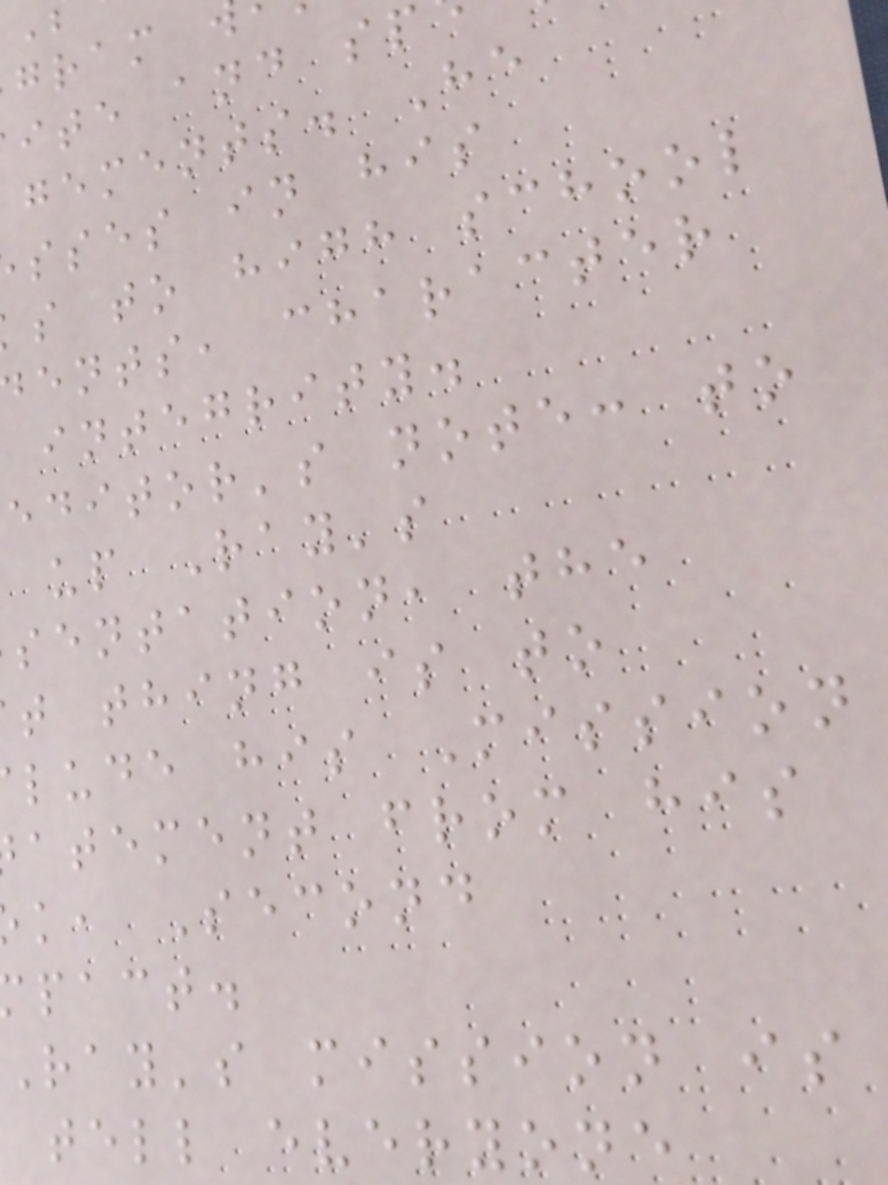gram
ite and sp
gements. He
sses in his
s to high school
ents, character
integrity.
editor's note: to
up Ray's
sentation, the
t thing is to
lude his Mission
atement from his
k, Second
pact.
Ray's mission is
tell everyone
